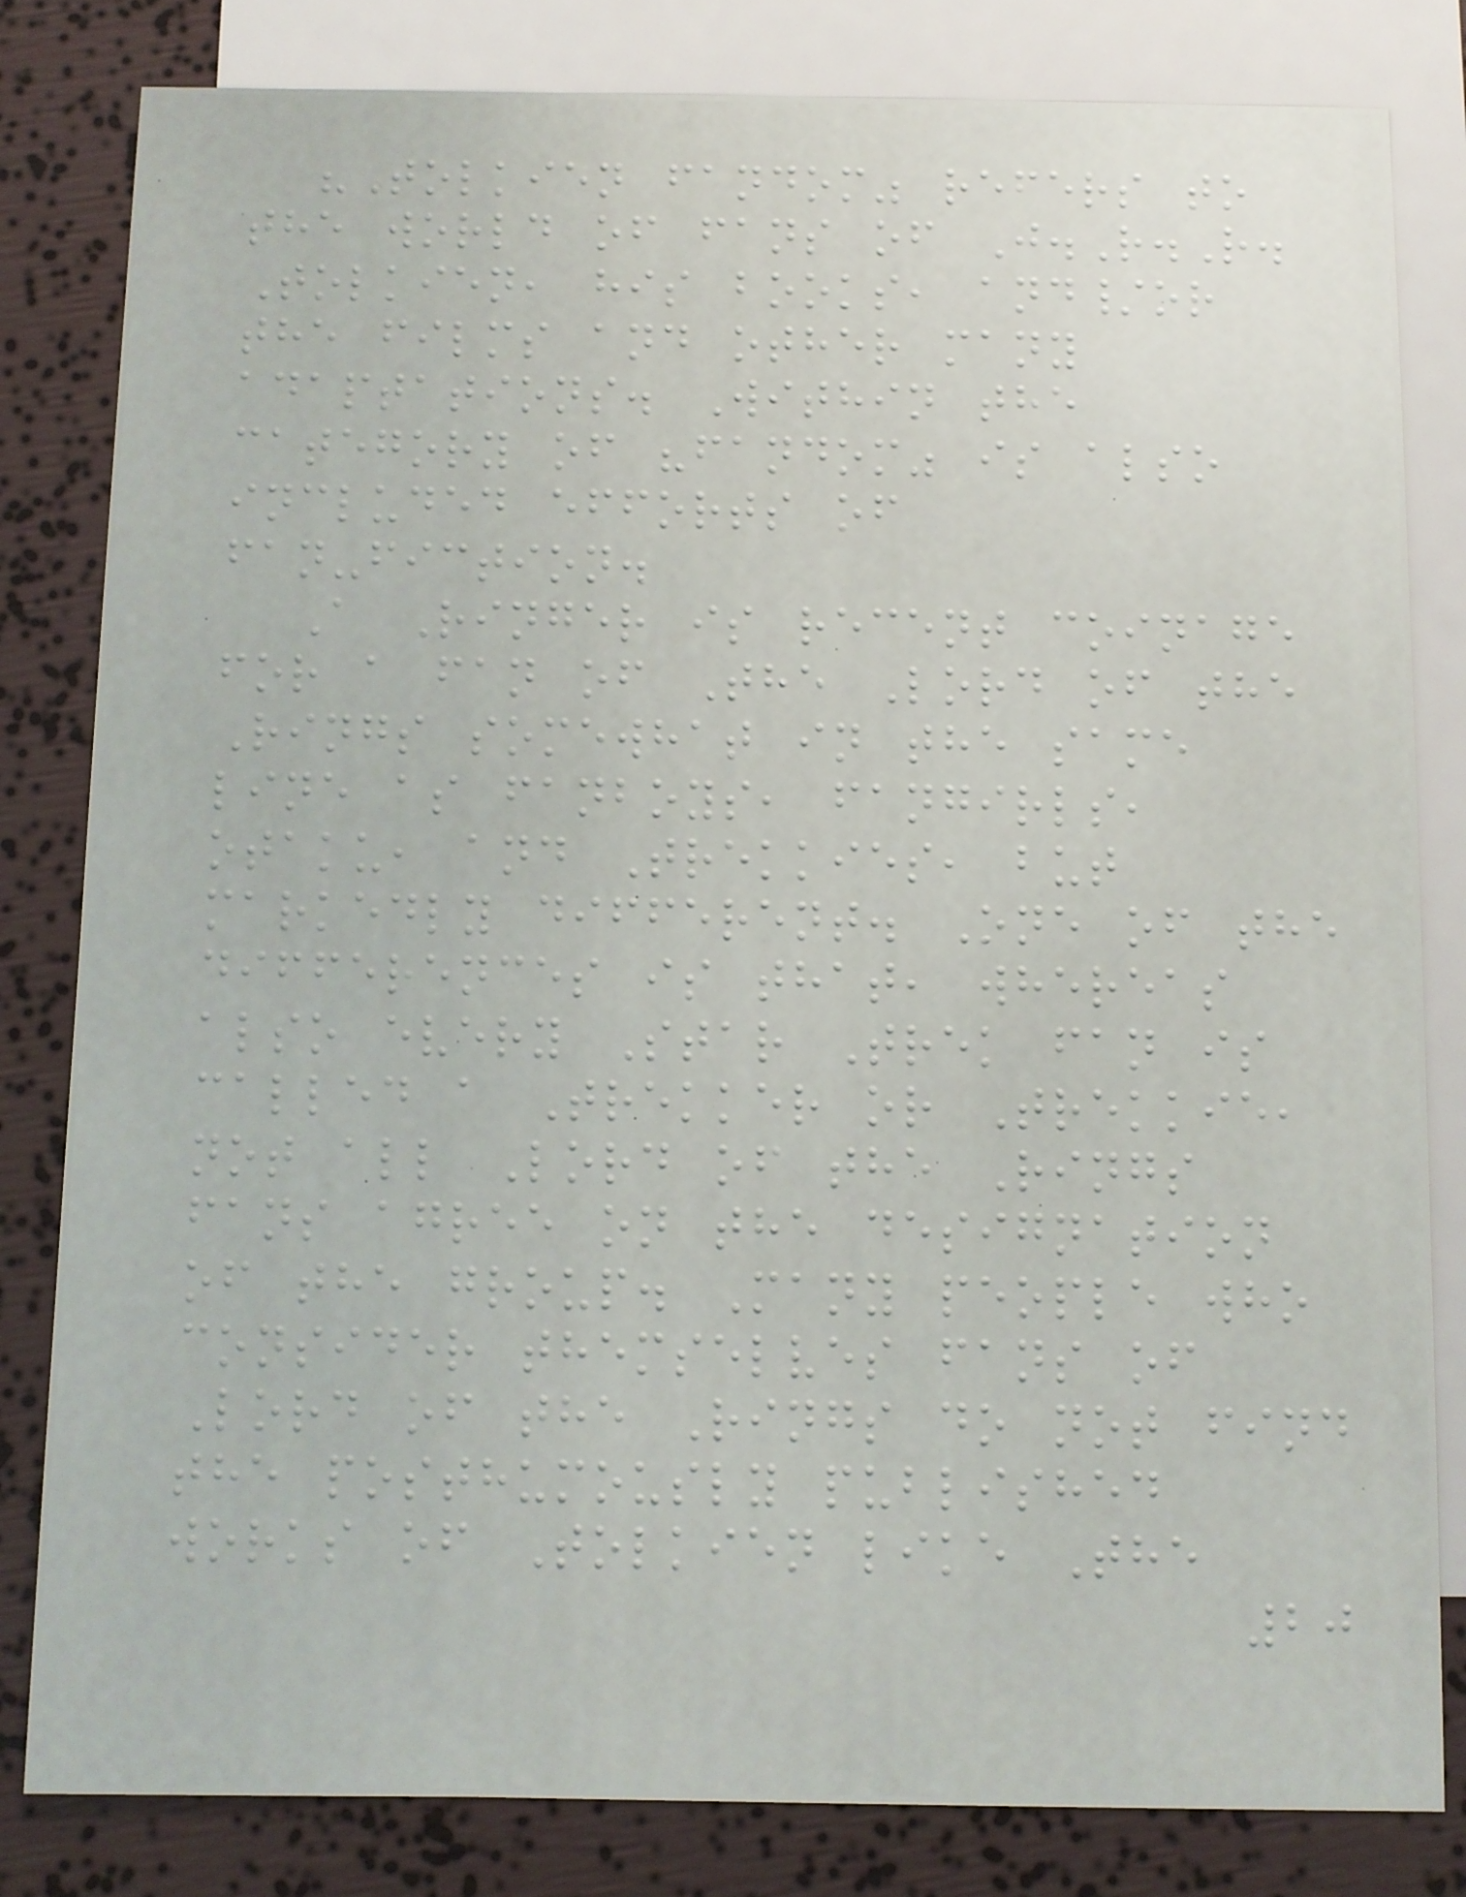"Tolkien fandom" refers to
the world of fans of J.R.R.
Tolkien, his books, and/or
the films and other many
adaptations. Within the
category of "fandom" is also
included efforts of
fan-fiction.
A Ringer is recent coinage
for a fan of The Lord of the
Rings somewhat in the same
line as fanboys, fangirls,
otaku, and Trekkies, but
markedly different. One of the
differences is that, whereas
also every Star Trek fan is
called a Trekker or Trekkie,
not all Lord of the Rings
fans agree on the designation
of the group. Many people who
consider themselves fans of
Lord of the Rings do not find
the posthumously published
works of Tolkien like The
20
